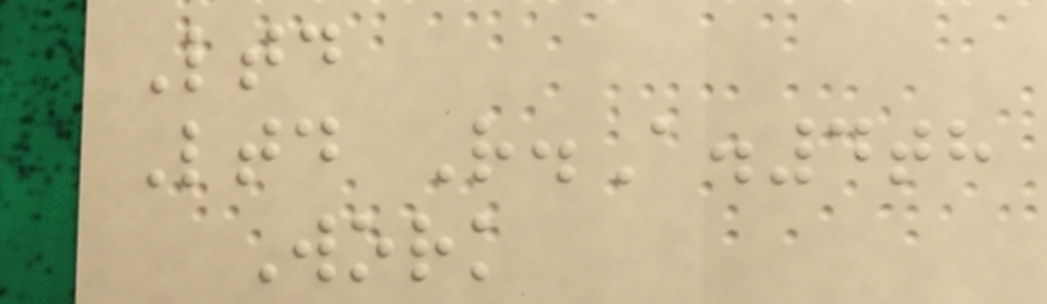Ltd
Ltd R.A.4th
Work
